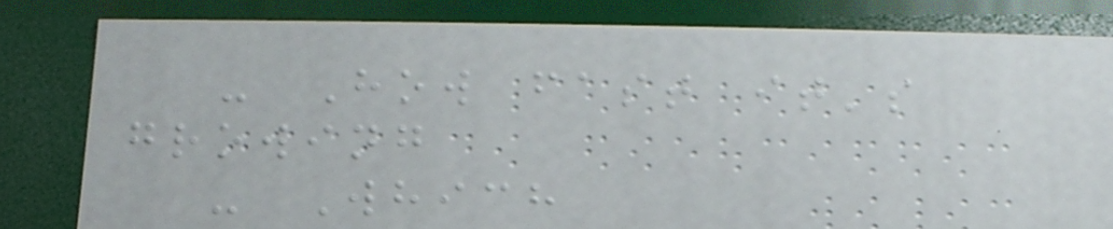- How fast it's
growing
- Which
